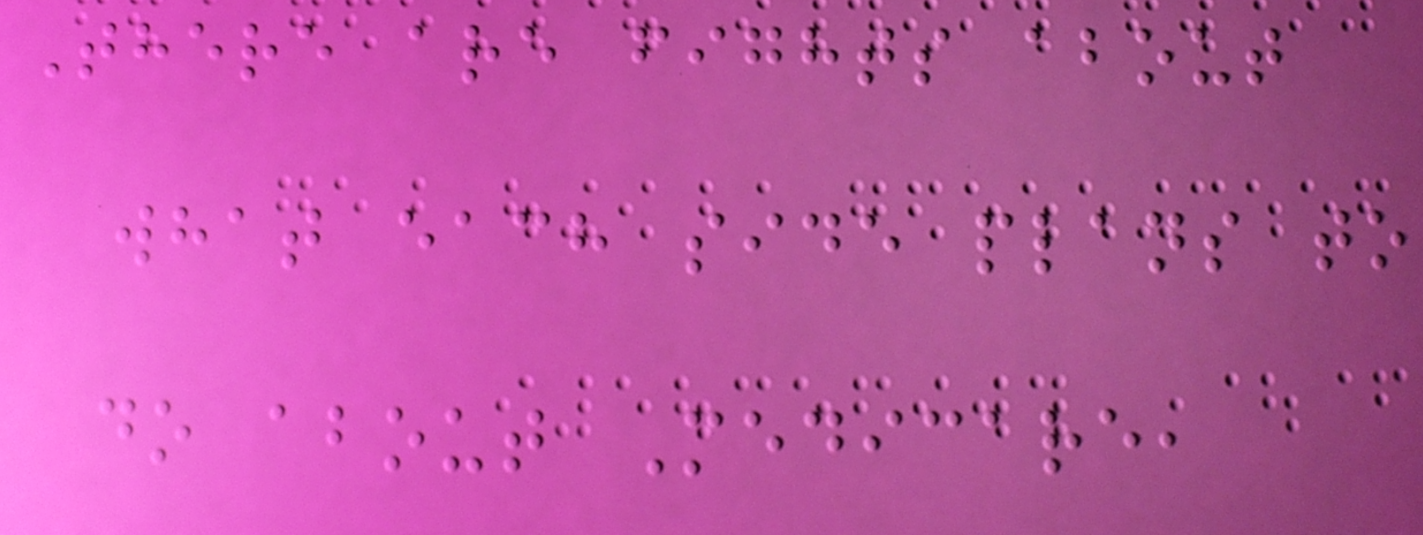There are fights about
what each side plans to
do about Medicare,
